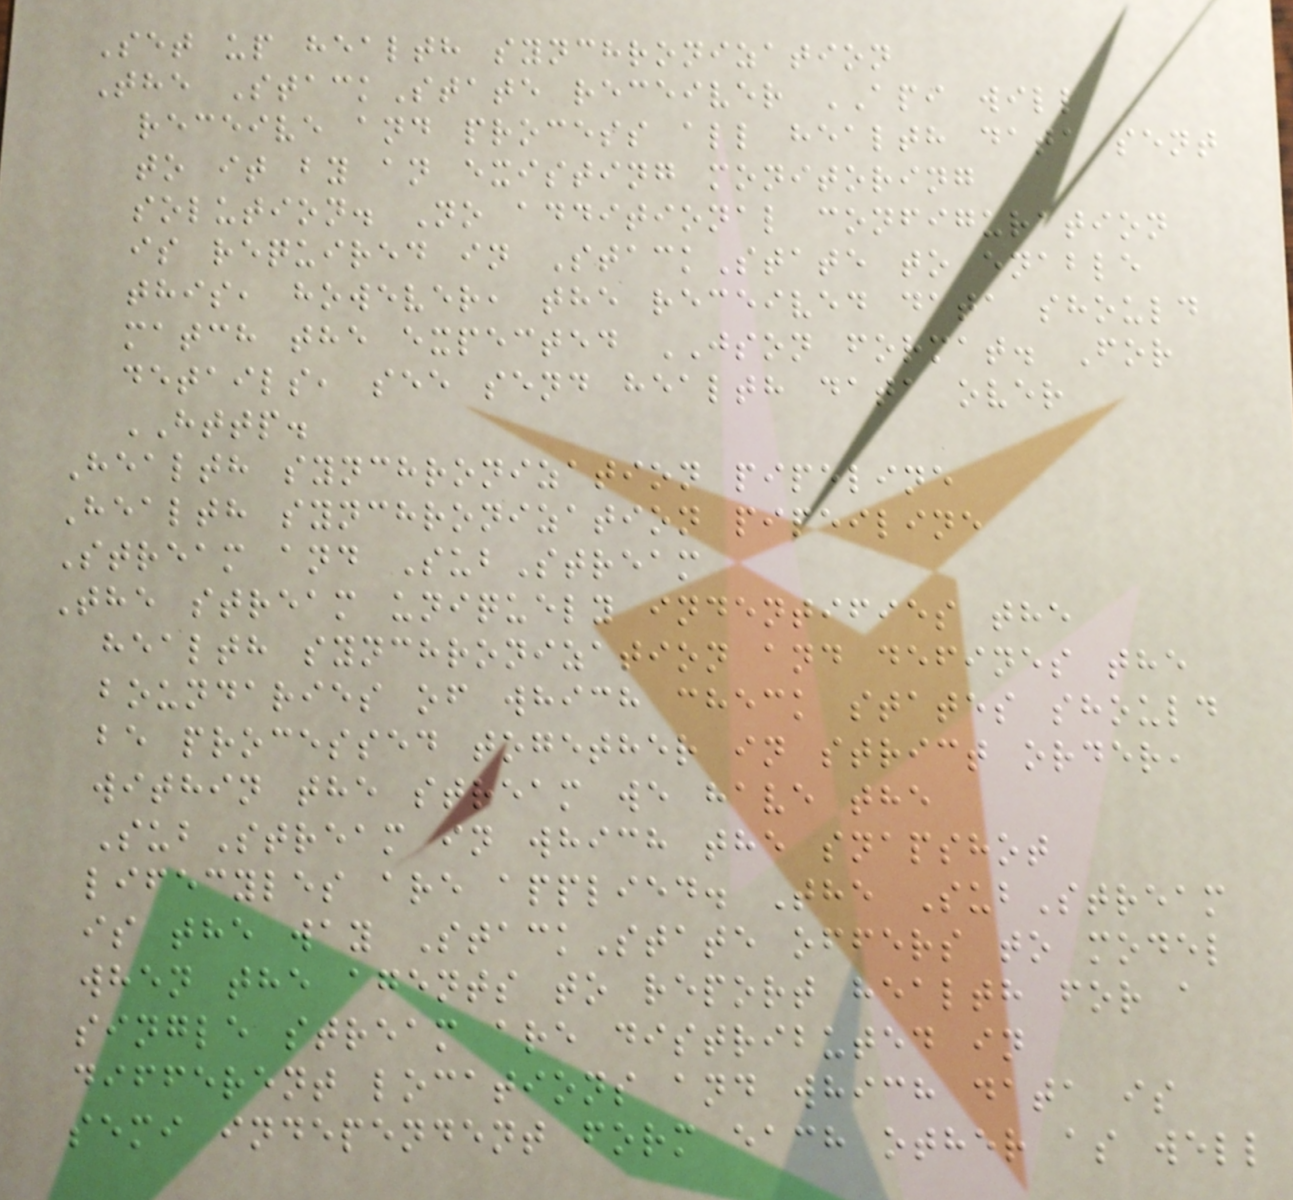Set up health synchronization
The StackState receiver API will
receive and process all health data sent
to it by an existing monitoring
solution. No additional configuration
is required in StackState to enable
this, however, the received data should
match the expected JSON format. For
details, see send health data over
HTTP.
Health synchronization pipeline
Health synchronization pipeiline
Stream and SubStream
The stream uniquely indentifies the
health synchronization and defines the
boundaries of which check states should
be processed together in strict order,
within the stream we have the
SubStream in which the snapshot
lifecyles are applied. The SubStream
is the way StackState offers to model
when the agents to report health for a
single stream are distributed in
different locations and which data is
semi independent form each other as well
